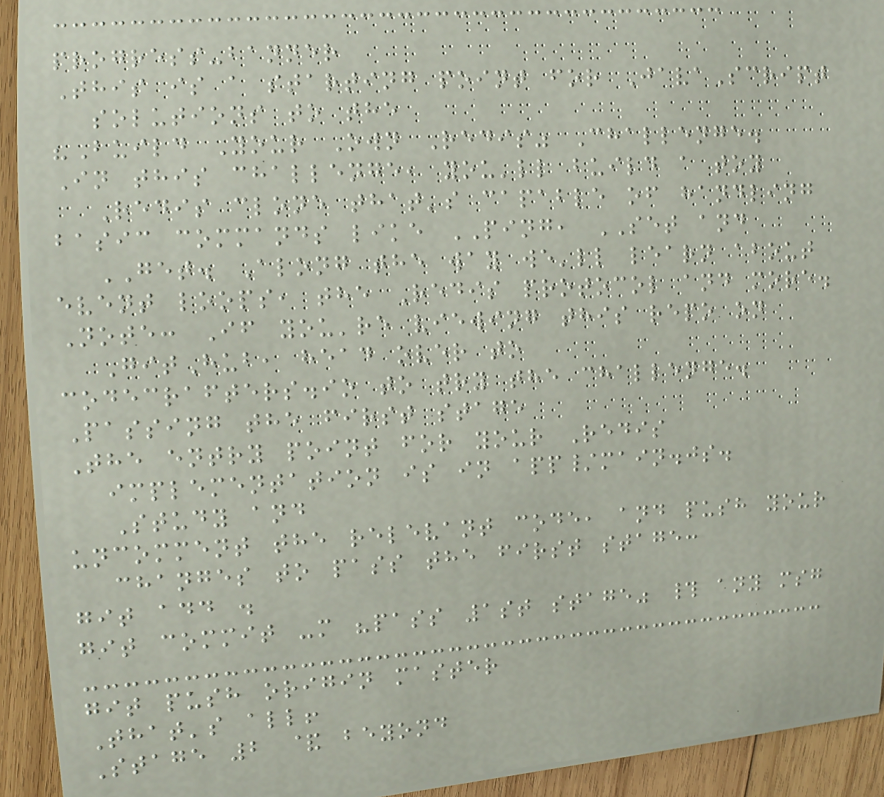progress-banner
This is a starting point for JavaScript
solutions to the
"Build Your Own Redis" Challenge.
In this challenge, you'll build a toy
Redis clone that's capable of handling
basic commands like PING, SET and
GET. Along the way we'll learn about
event loops, the Redis protocol and more.
Note: If you're viewing this repo on
GitHub, head over to
codecrafters.io to try the challenge.
Passing the first stage
The entry point for your Redis
implementation is in app/main.js.
Study and
uncomment the relevant code, and push your
changes to pass the first stage:
git add .
git commit -m "pass 1st stage" # any msg
git push origin master
That's all!
Stage 2 & beyond
